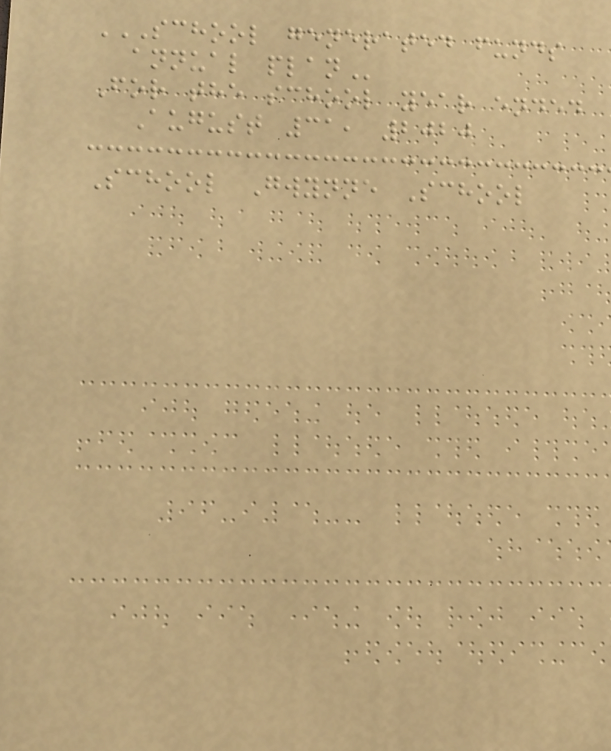SCHOOL GENERATED FUNDS
ANNUAL PLAN
For the school year ended
August 31, 2020
School Gwynne School
